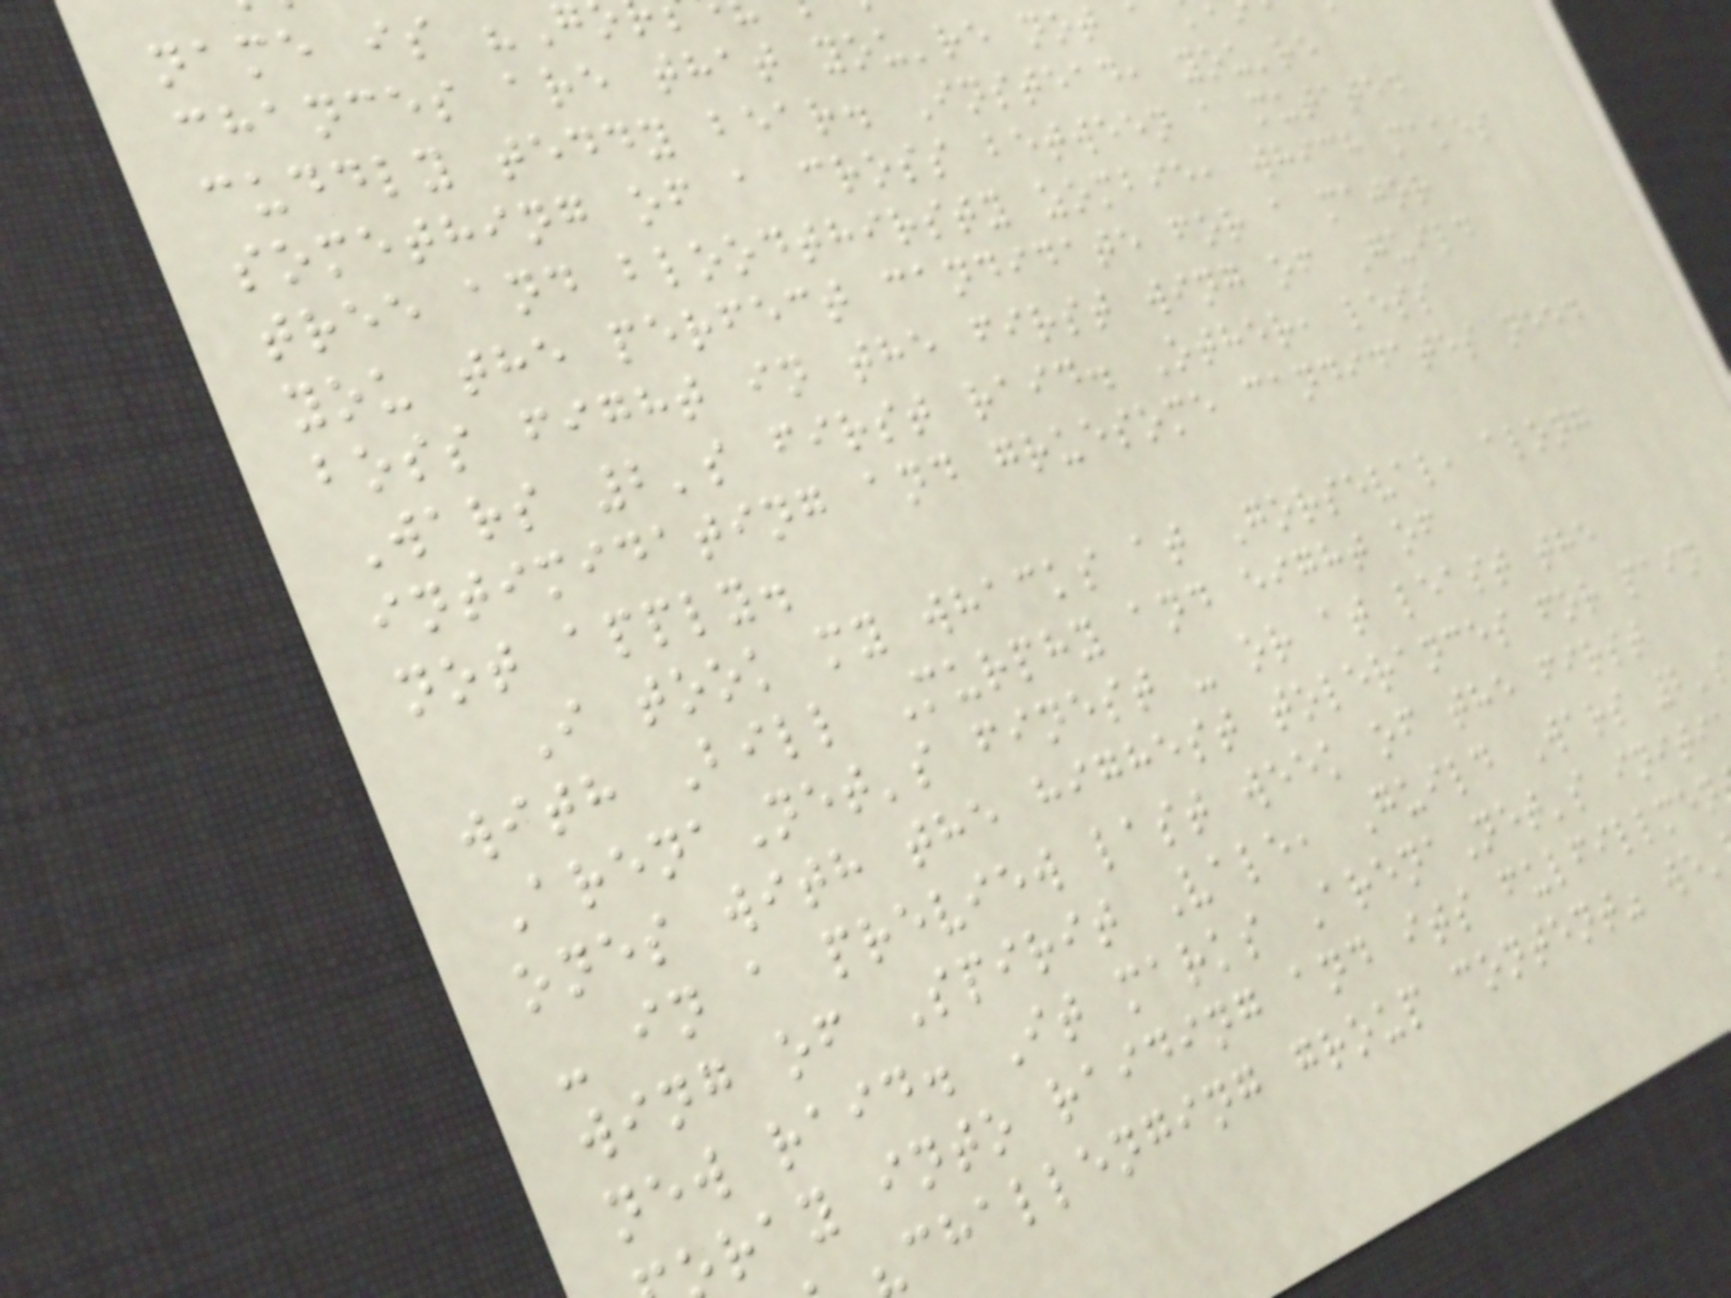name is "G
chances are that you're not a
cuddly teddy bear. Instead, you're
something of a cross between a mutated
tree and bloodthirsty zombie, which makes
you the perfect candidate for a major
boss fight in the first wing of Guild
Wars 2's first raid. Other, less
intimidating and gruesome candidates need
not apply.
I took my whacks at Gorseval, along
with Bill Murphy and eight of
ArenaNet's finest - or at least the
ones with the highest tolerances for pain
- in a preview last week of the first
wing of Spirit Vale, Guild Wars 2'
new raid. It marks ArenaNet's initi
ray into raiding and its fulfillmen
challenging group content" we'
